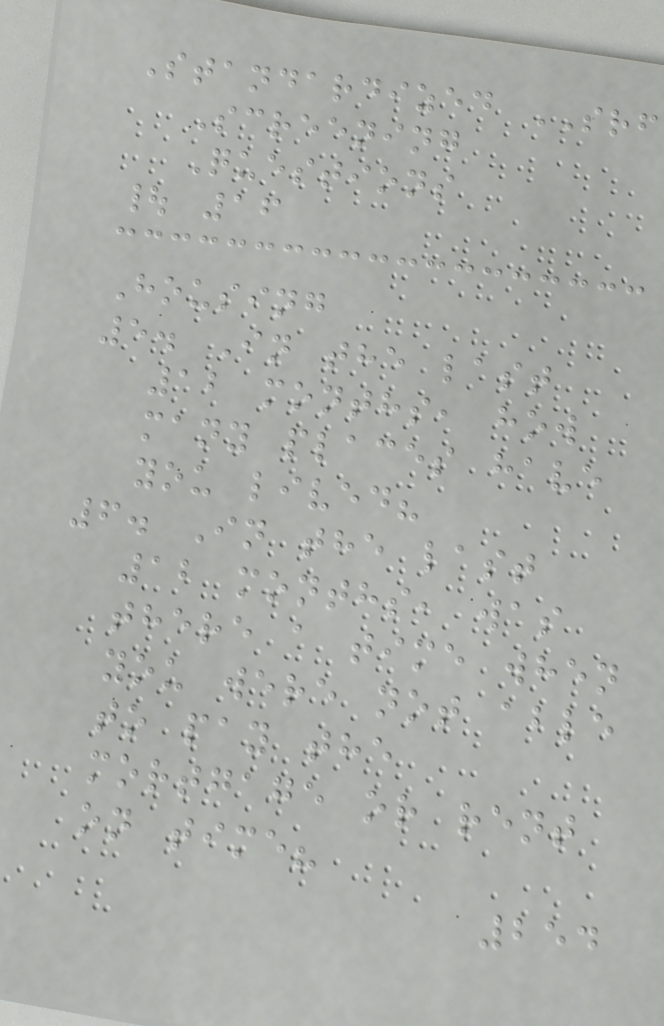Standardized SRF
Screening
Questions
| 16
Housing
5. In the last
12 months, how
many places have
you lived?
6. In the last
12 months, was
there a time when
you were not able
to pay the
mortgage or rent
on time?
254
